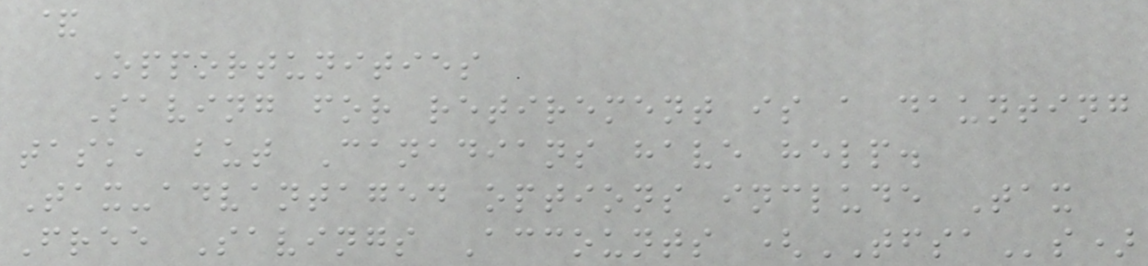&
Opportunities
Saving for retirement is a daunting
task, but Canadians have help.
Tax-advantaged options include Tax
Free Savings Accounts (TFSAs)
